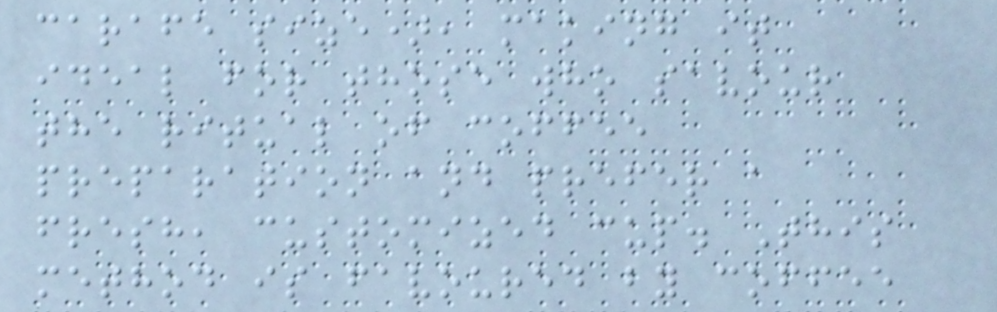carafe size), making it
ideal for those who savour
the ritual of coffee
preparation and prefer a
fresh, customized cup. This
method is favoured by coffee
